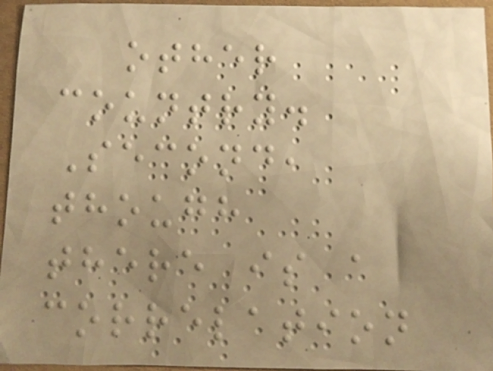other
country.
Second,
though
there is a
correlation
